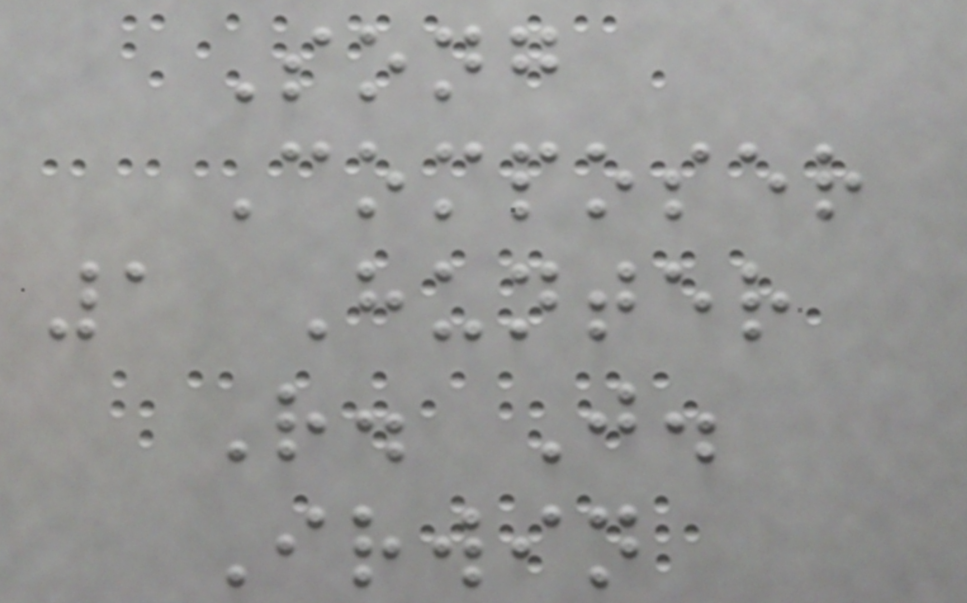Song
Composer
1 Hunter
R. J.
Irwin
